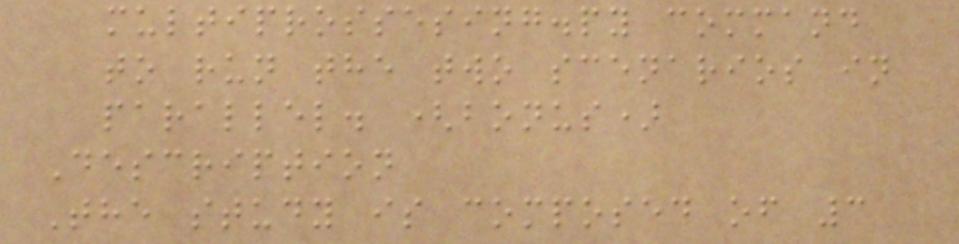multiprossesing.py command
to run the two scenarios in
parallel. (bonus)
Description
The study is composed of 3
